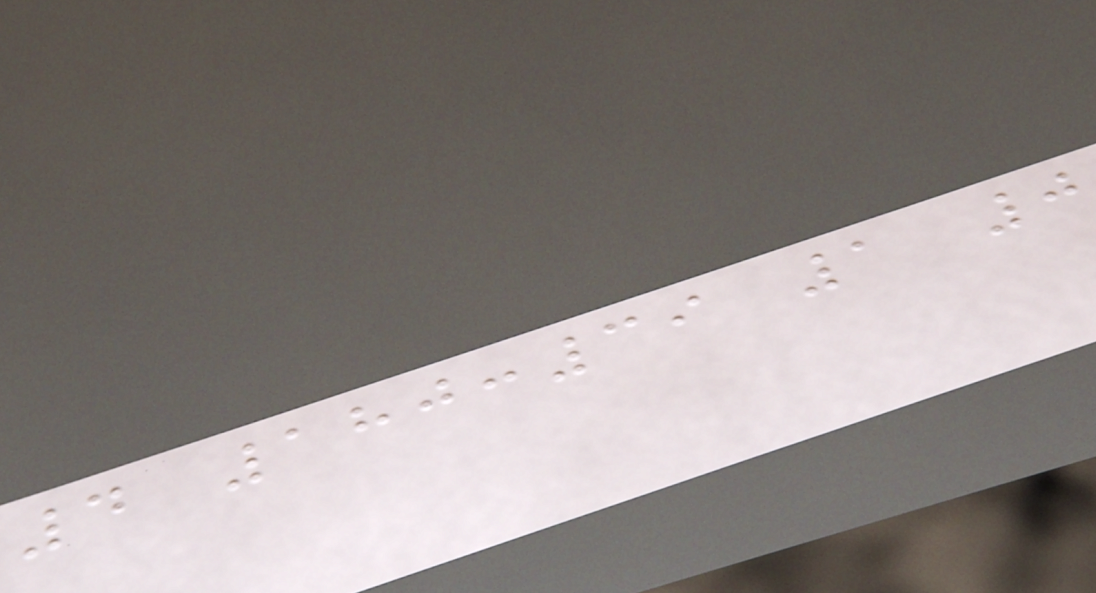4 180:39 1 0
